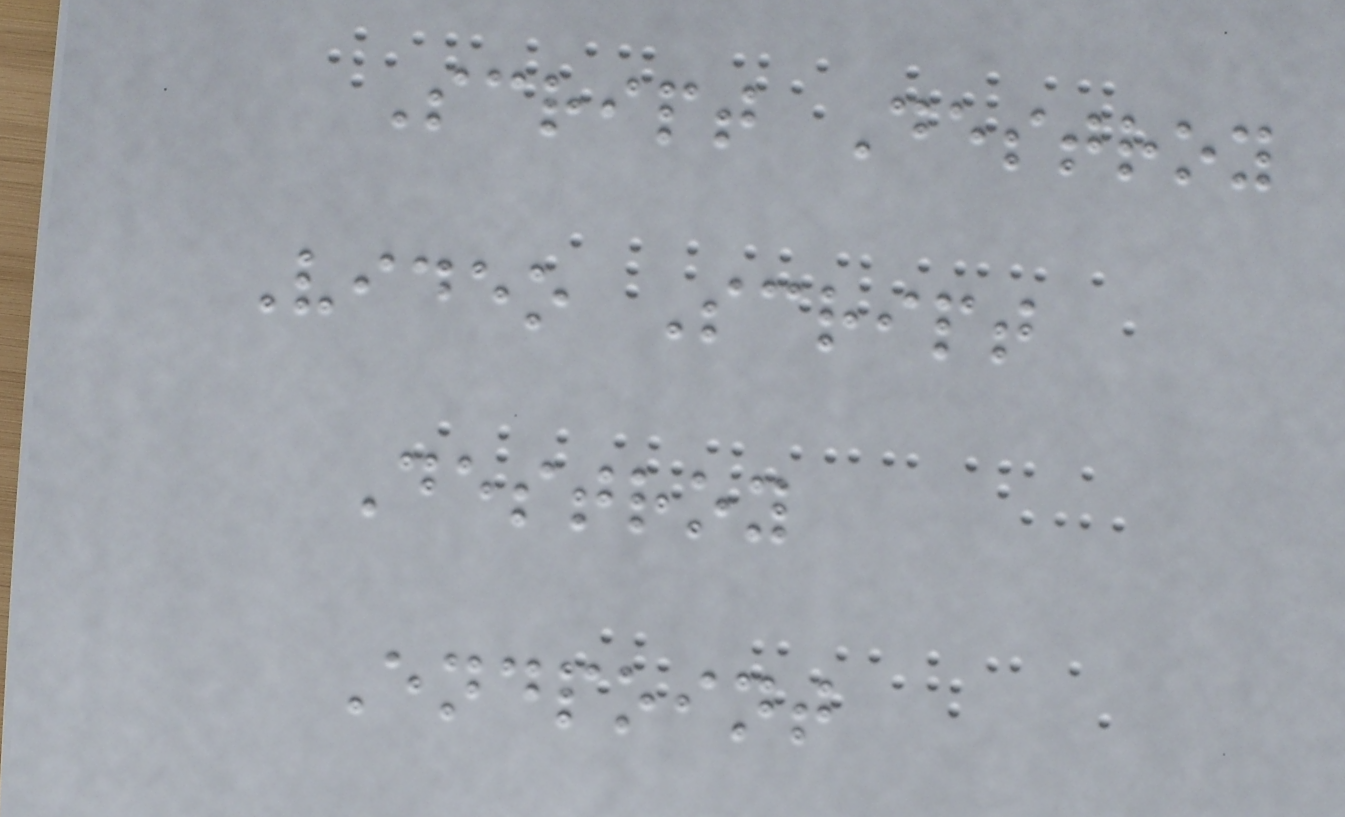Script Destroy
Video Script
Destroy
Endpoint
